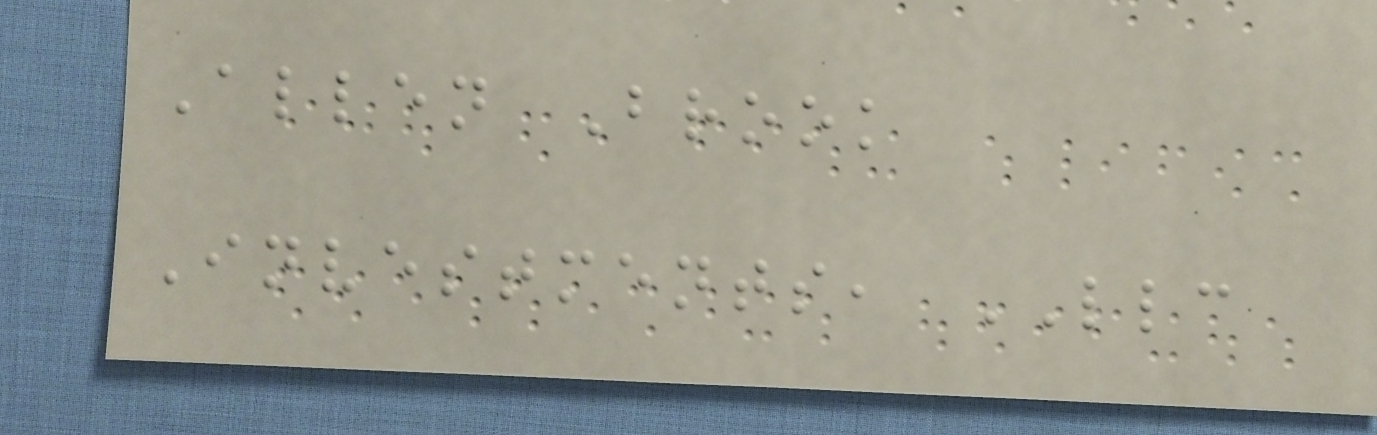Allen Brook
Investments, LLC
